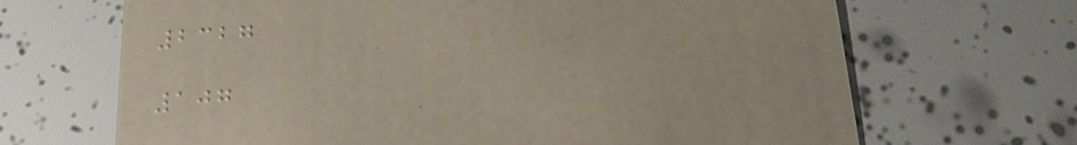2327
107
